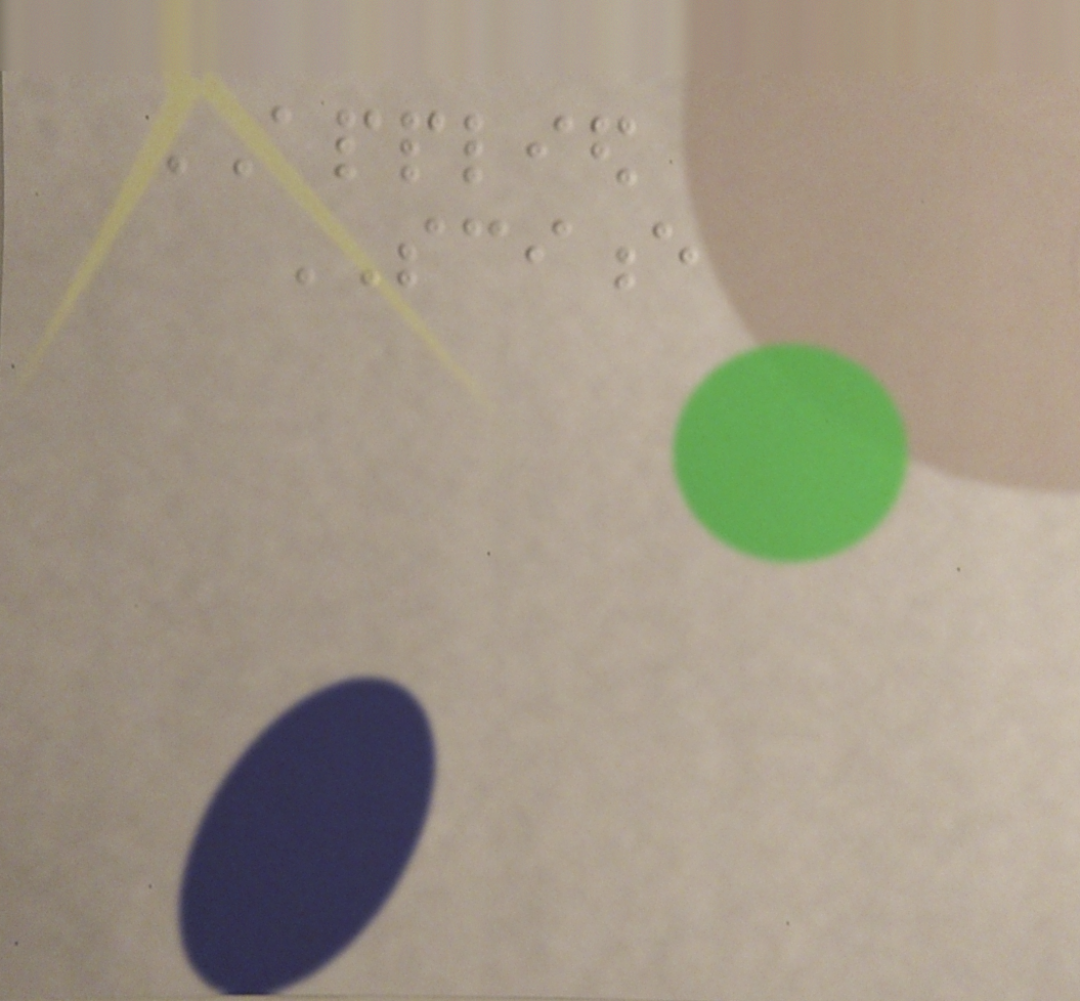APPLIED
SCIENCE
